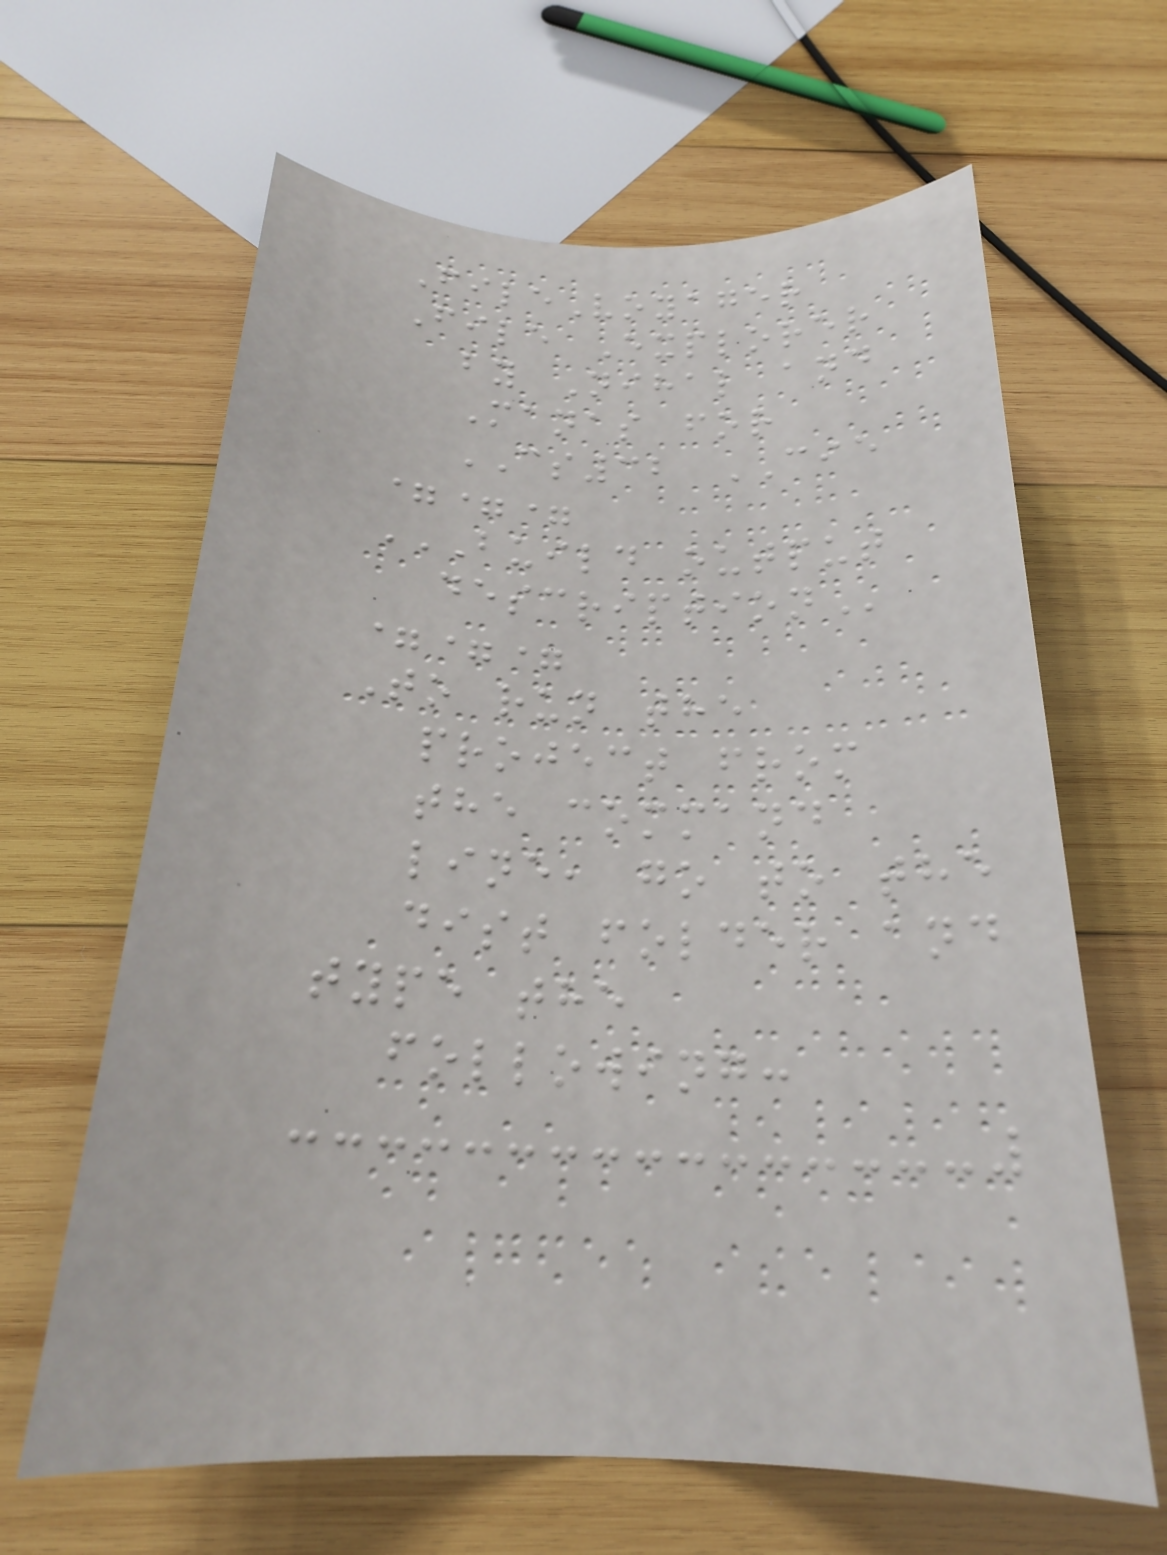FileVoyager
File Explorer
by Nihal and
Manas for
CS32 CIE
===
BUILD OUTPUT
DESCRIPTION
===
To run the
project from
the command
line, go to the
dist folder and
type the
following:
